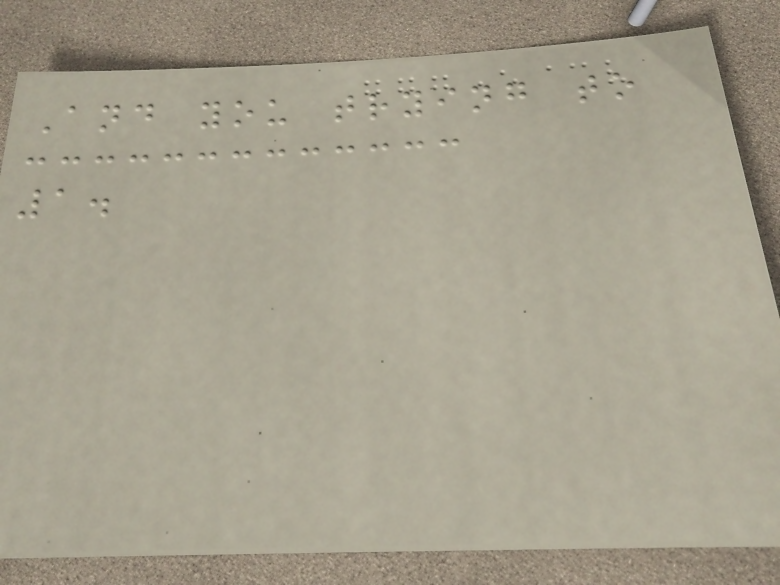And you trying to
1.
